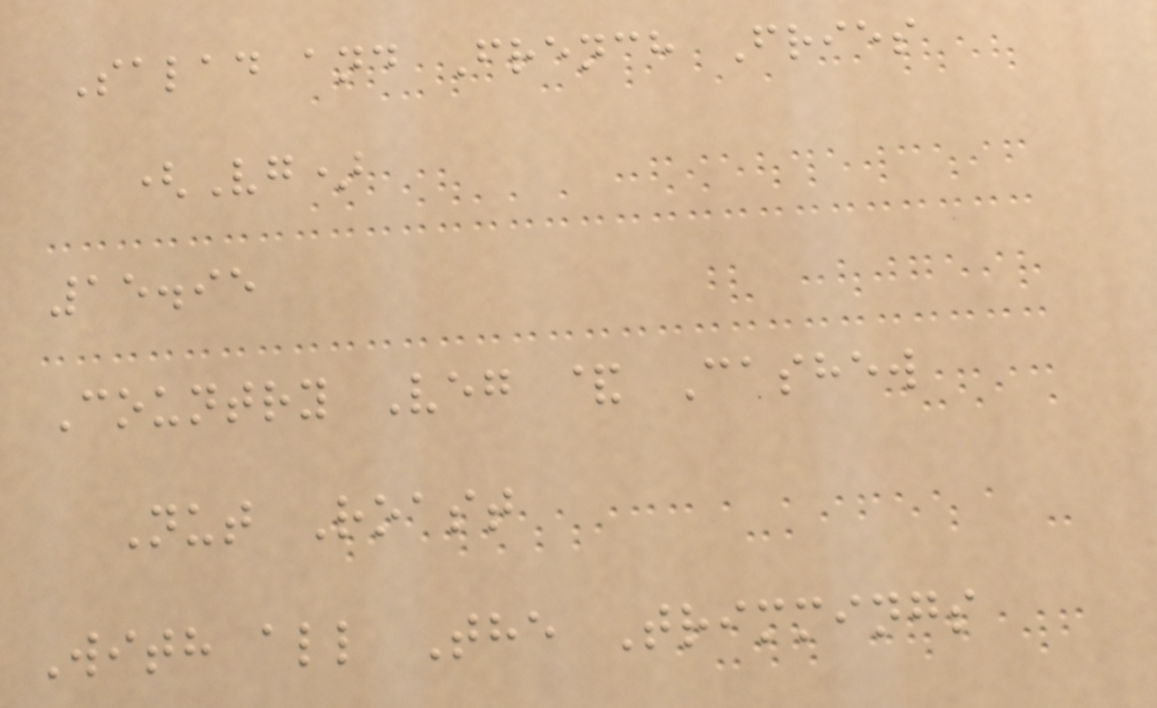Salad and French Fries
(Vg)
15.95
Country Veg & Cashew
Nut Roast
With all The Trimmings
